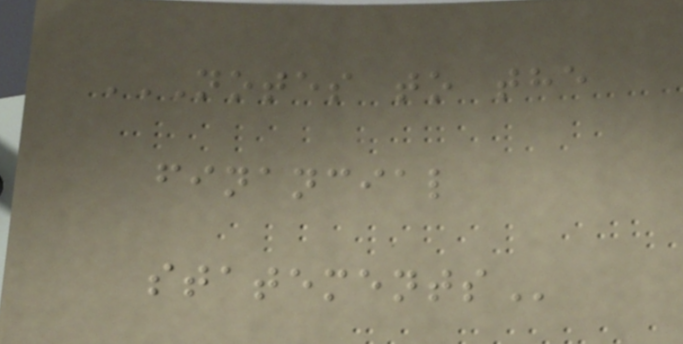NOTES TO THE
FINANCIAL
STATEMENTS
